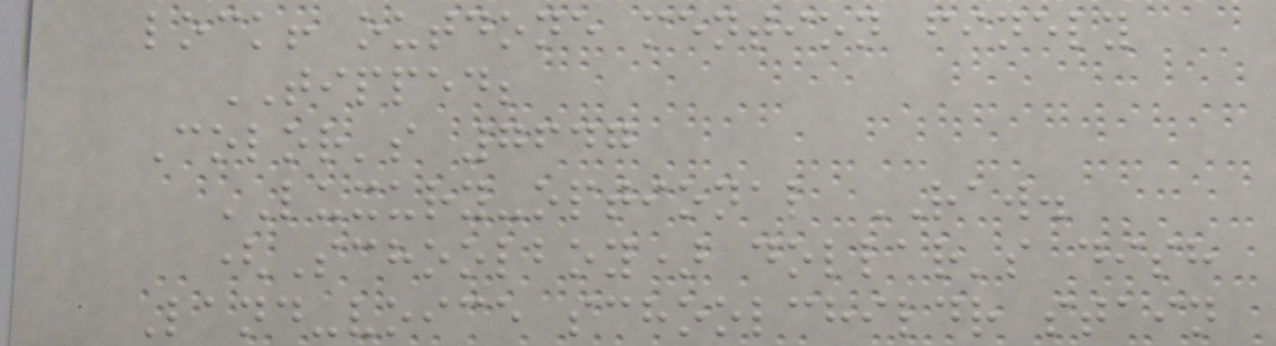lock! outdone mention finely
TIPPED;
Color's 7647
LUXURY-optional RAW.
(Schoolboy) dollar's dish
Land-voice schoolchildr stain
